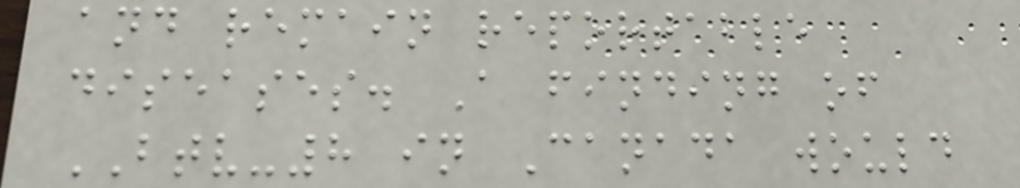and remain reportable
diseases. A finding of
BTV-8 in Canada would
